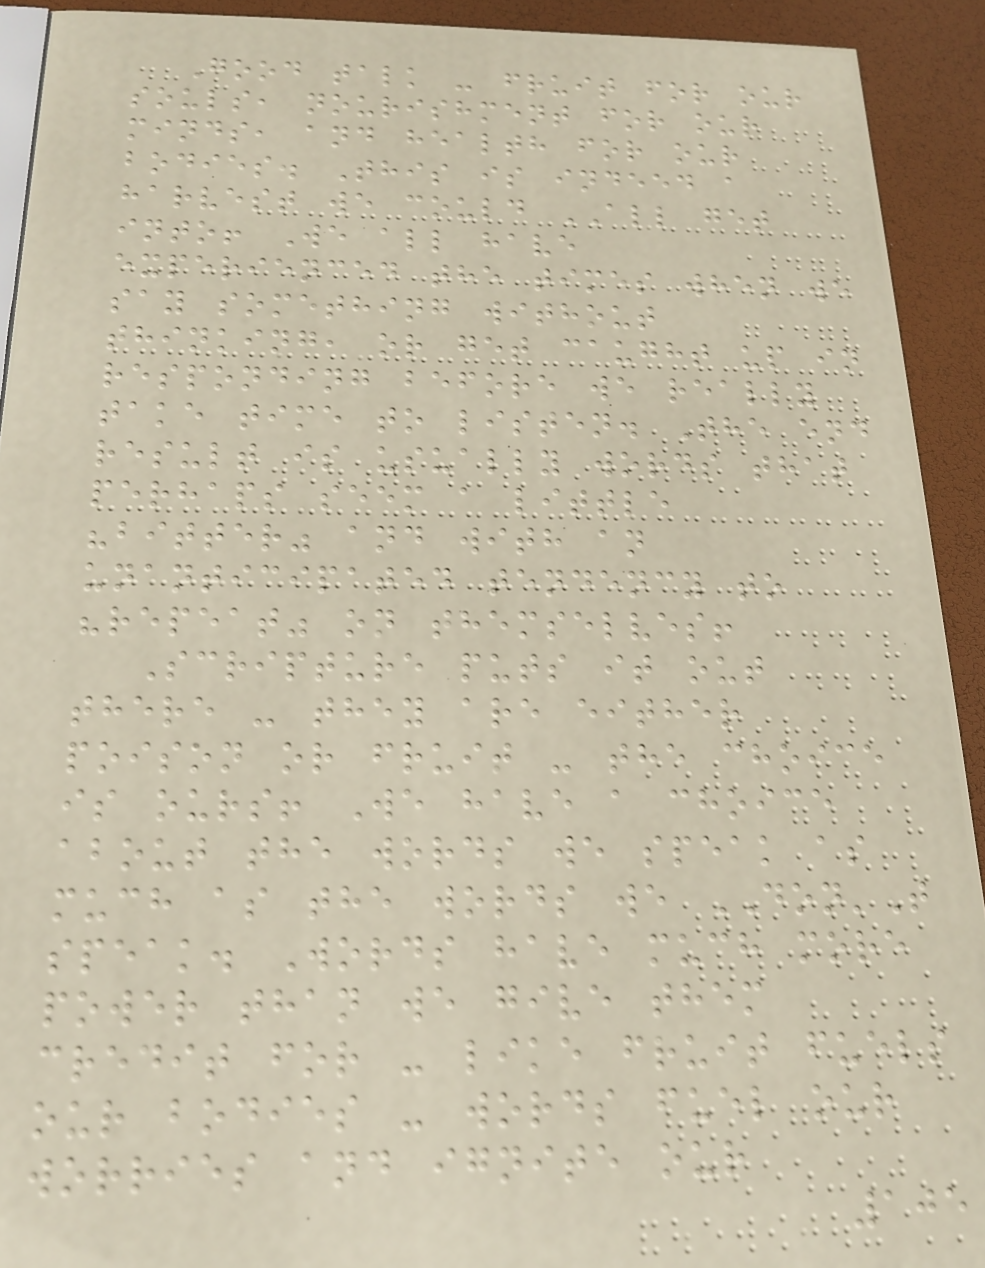Good talk - fruit for our
souls, nourishment for our
minds, and health for our
bodies. This is indeed a
harvest we could ALL get
into! We all have
experienced the times when we
say something without
thinking, or get caught up in
responding before we really
take time to listen. The end
result is usually words that
perhaps seem a little
"bitter" and with an
unanticipated tendency to
"repeat" on themselves!
Scripture puts it out
there - they are either
poison or fruit - the choice
is ours! We have a choice
about the words we speak as
much as the words we DON'T
speak. Words have much more
power than we give them
credit for - like fruit fuels
our bodies - words fuel our
worries and ignite our
105
